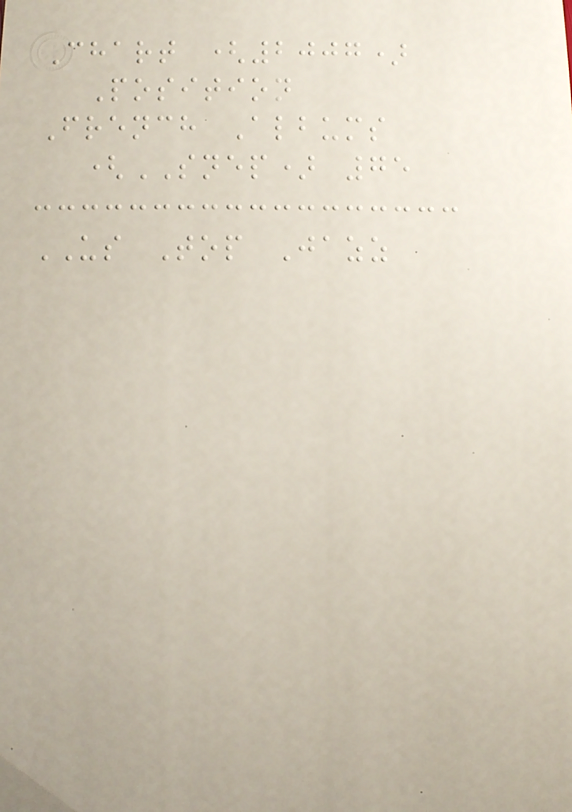Chart (2007)
Position
French Albums
(SNEP) 75
US Top Jazz
